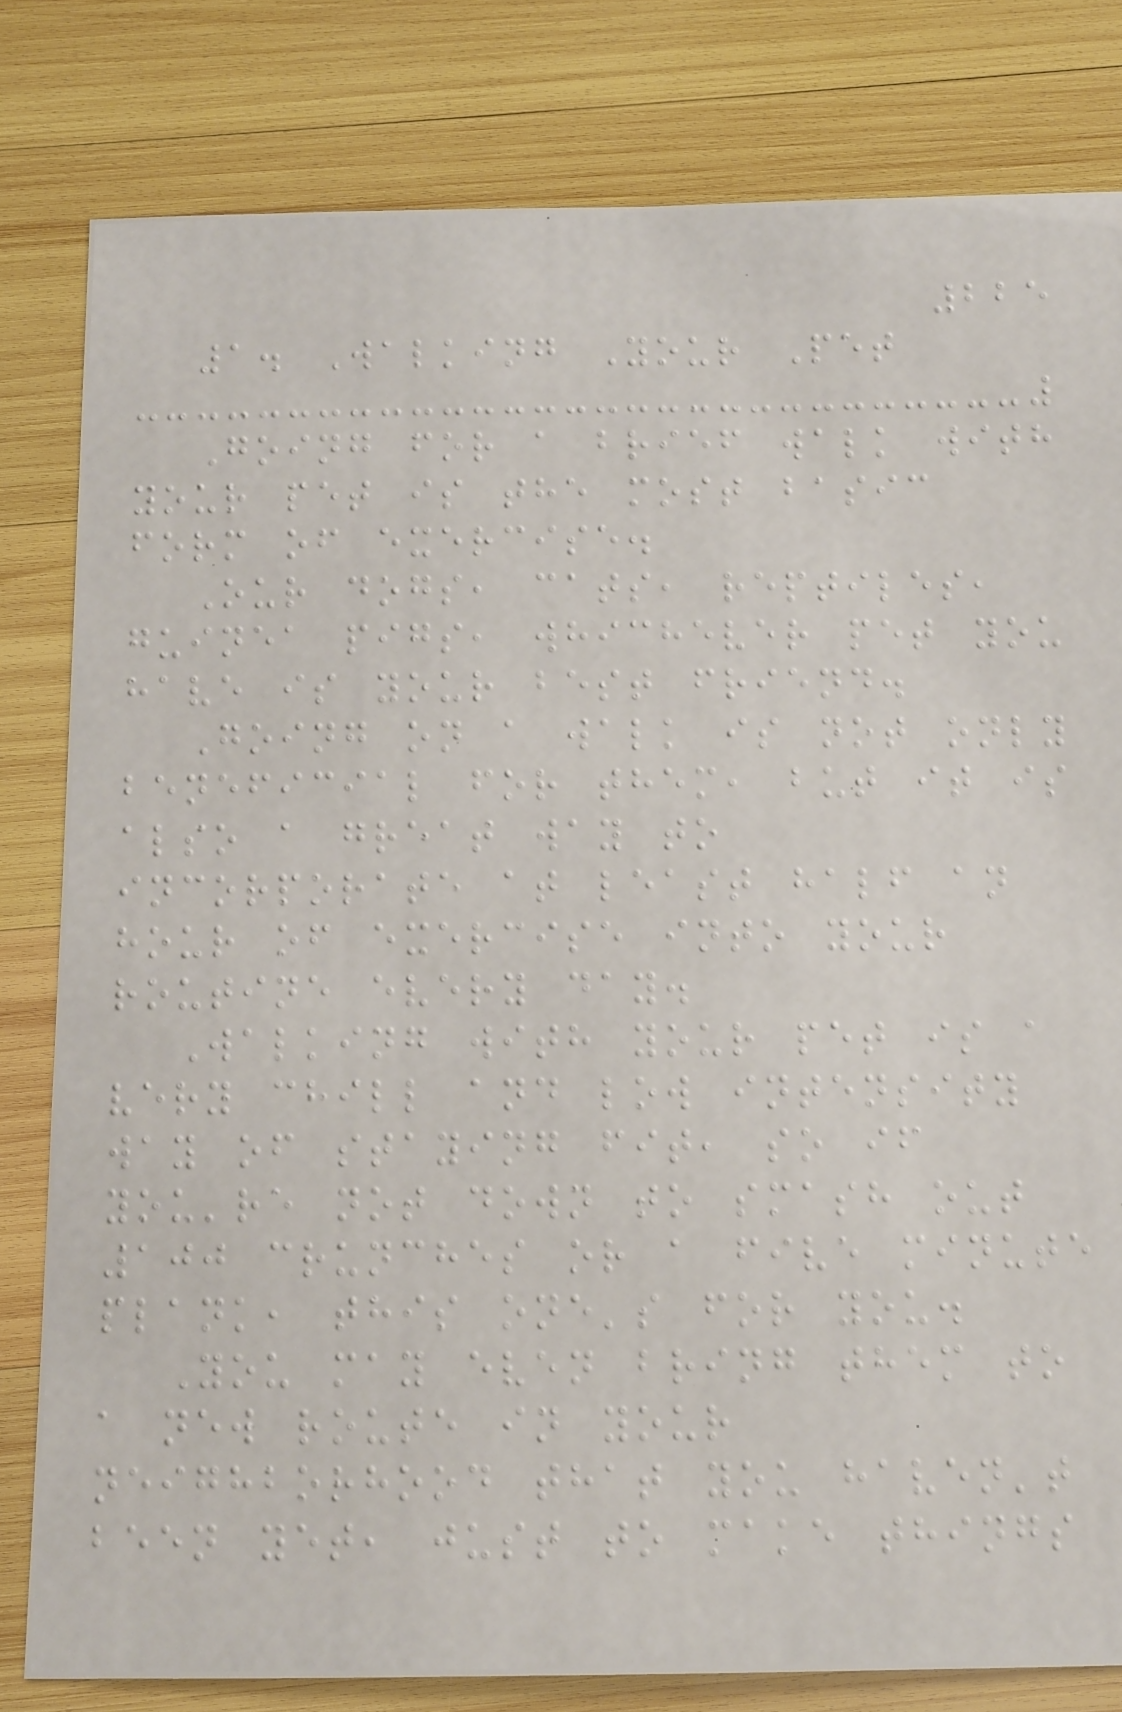225
1. Walking Your Pet
Going for a brief walk with
your pet is the most basic
form of exercise.
Our dogs, cats, reptiles,
guinea pigs, whichever pet you
have is your best friend.
Going on a walk is not only
beneficial for them, but it is
also a great way to
incorporate at least half an
hour of exercise into your
routine every day.
Walking with your pet is a
very chill and low intensity
way of staying fit, so if
you're not down to smash out
100 crunches or a five minute
plank, this one's for you.
You may even bring them to
a new route in your
neighborhood that you haven't
been yet, just to make things
